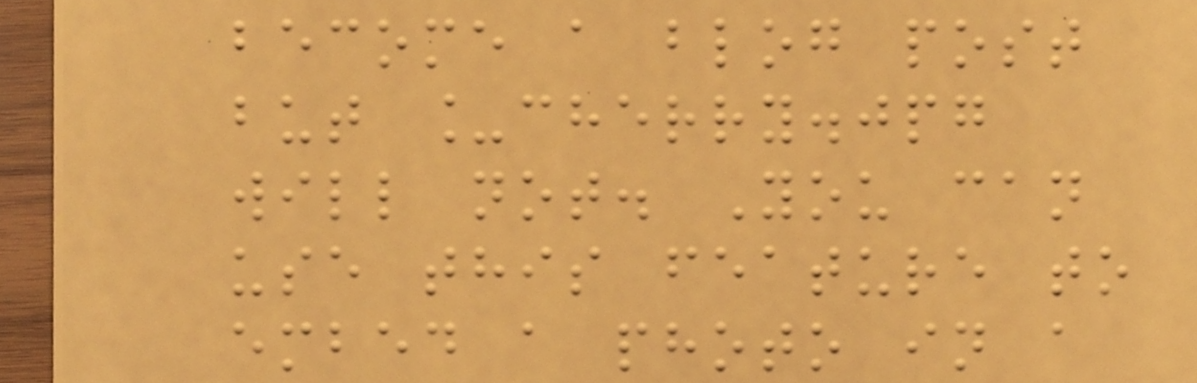become a blog post
but _cherry.jpg
will not. You can
use this feature to
embed a photo in a
